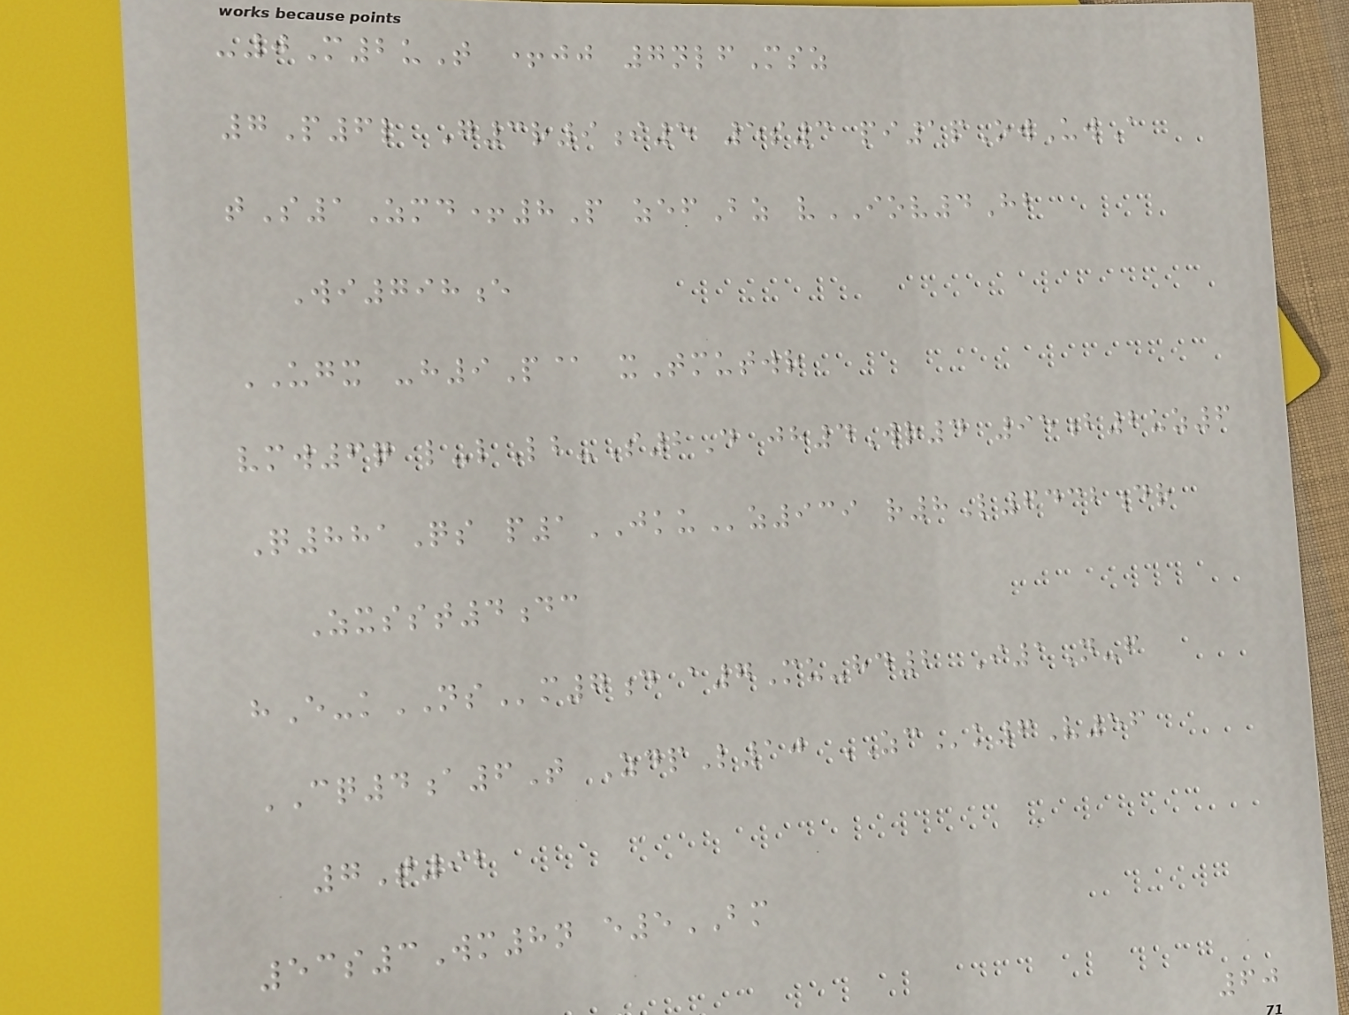-0M2uT +jj 7nlfMsz
7P6l G3r9i5 5s3 pi1pOwUwA
tS1Zmd+8P zefBz vIOV4Hb
Wi798e
UGX -h9P@ xTmutwr
vmw6q l-lLb-S2D jh4Wr4 95b2uz6
Q881Qs p1JKUz939 r8L6432dr
Zxsst4dc
hE-kNSm7d a7Mu-hd2 I1N-f
CQ4a6T ZdpL10 ZCk6V56
7T92
53s3Wm8n e5BM
60
